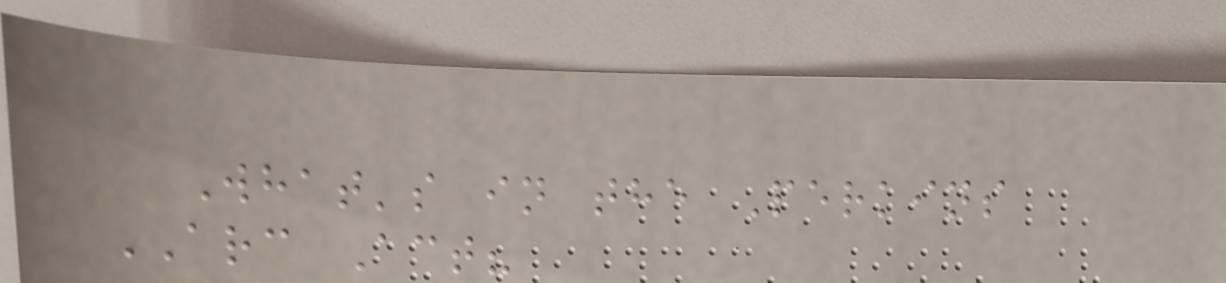What's in the Perkins
ARC Act?
